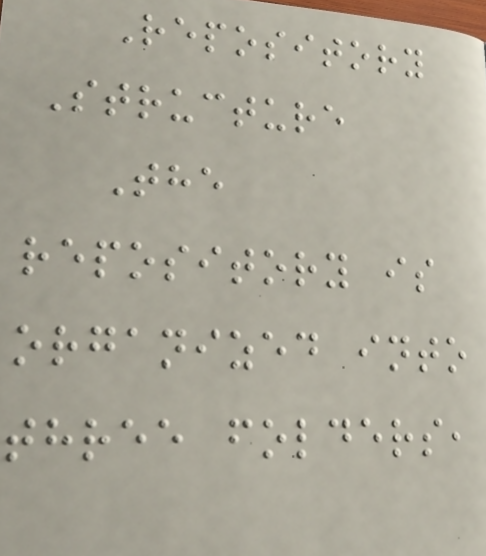Repository
Structure
The
repository is
organized into
three folders,
